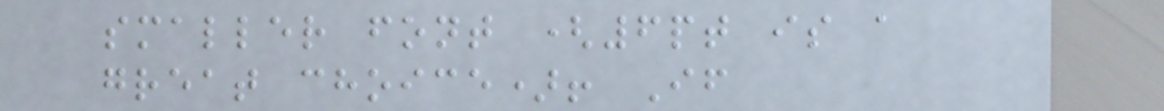smaller font (6pt is a
great choice)! If
